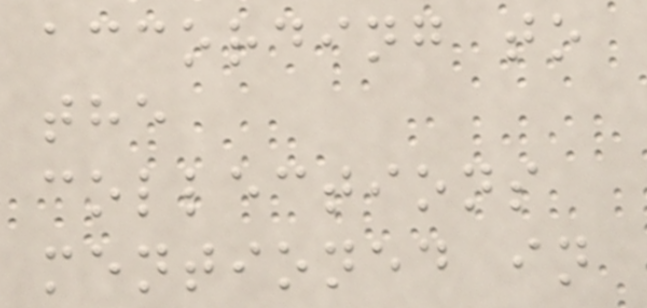according to
the
collections
mentioned in
